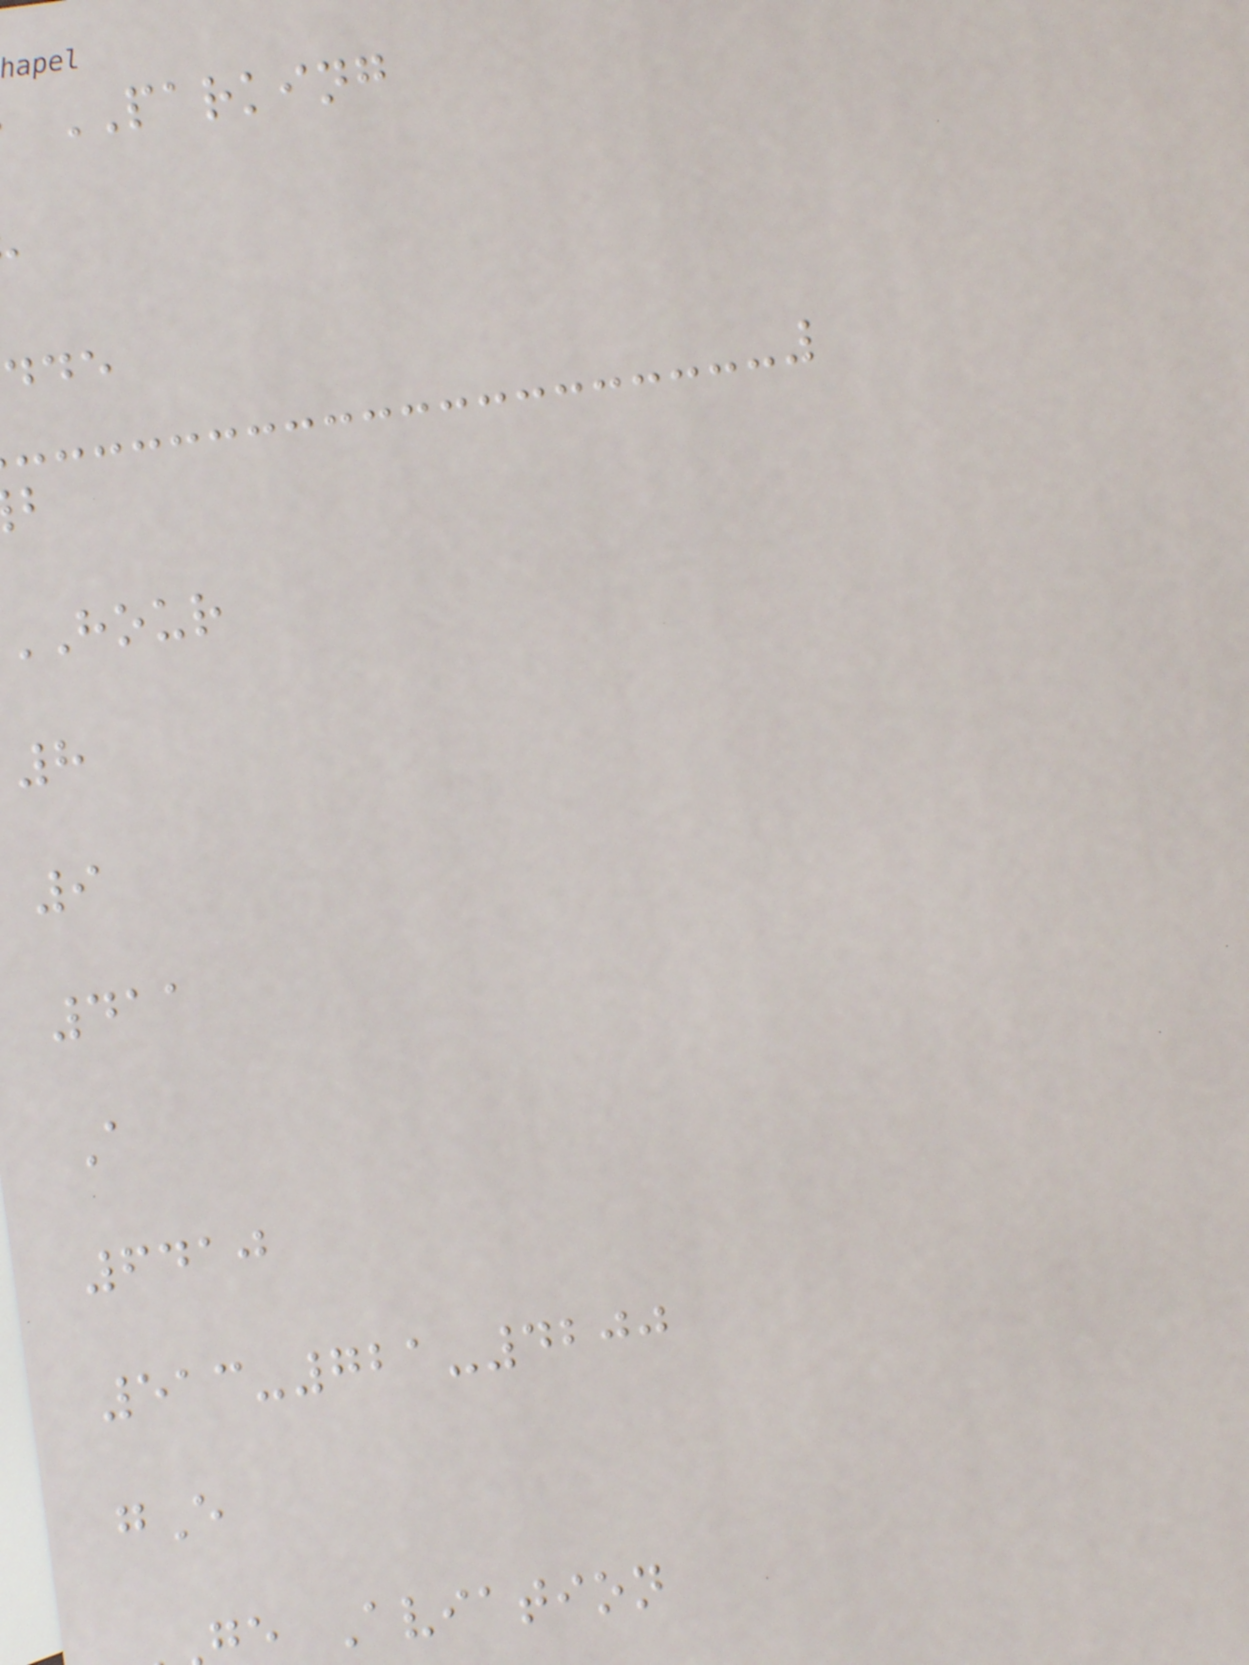PARKING
hour
8
9
411
A
6410
513-721-4200
gE
e Aviation
